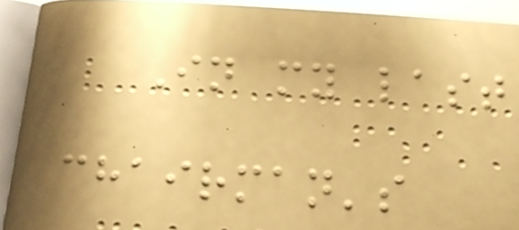In my last
chairman's
